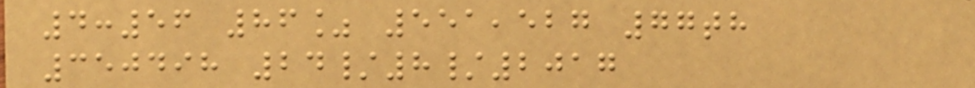4:56 86% 551,527 77th
350498 24/8/2017
